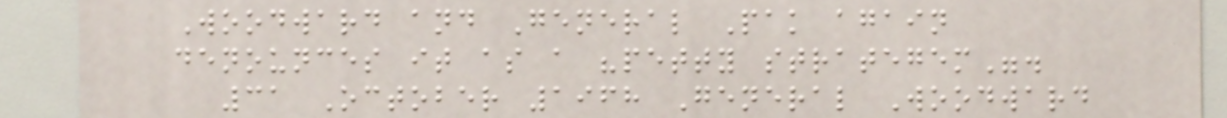Woodward and General Pak again
denounces it as a "petty strategem".
31 October 1968 General Woodward
